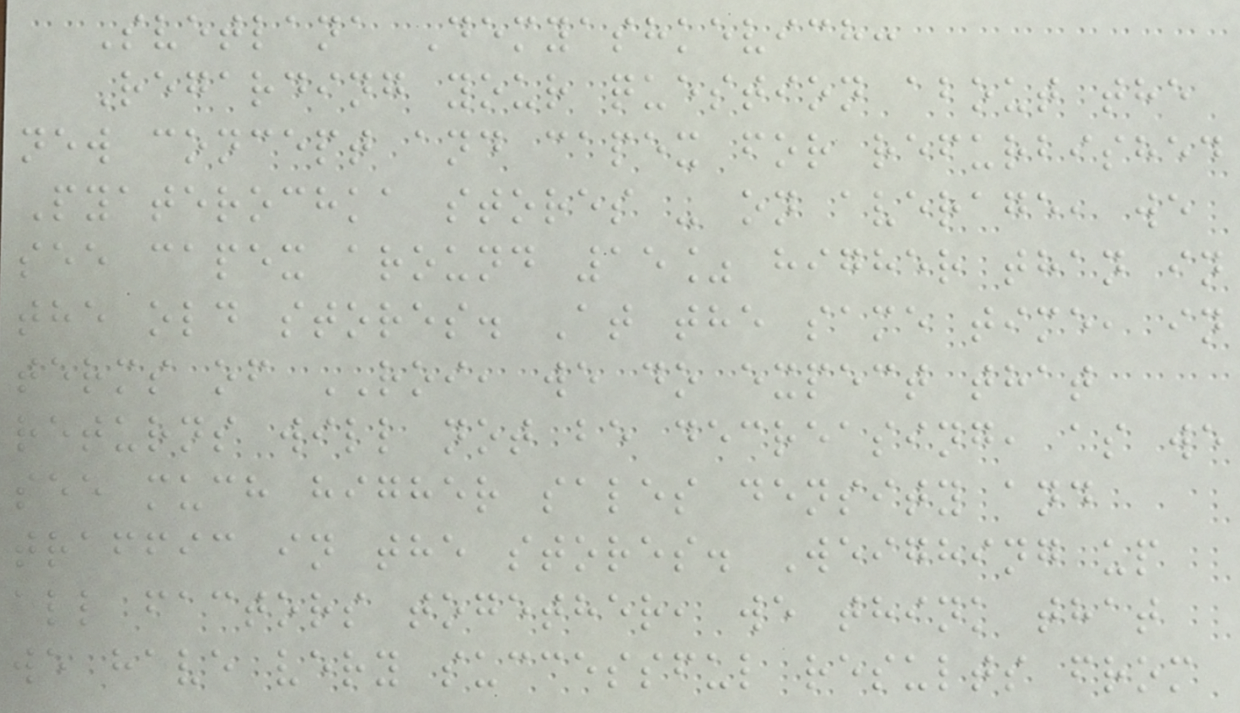Svetlana Demyashkevich:
Regarding your question about the
new concept and capex for refurbished
Pyaterochka stores - on average, we
see capex around 15% higher than in
the old stores. At the same time, in
terms of ROI, we do expect that
returns will not be decreasing, as we
see much higher sales density and
traffic in the stores. Weighing up
all factors together, we think that
we have very successful results from
